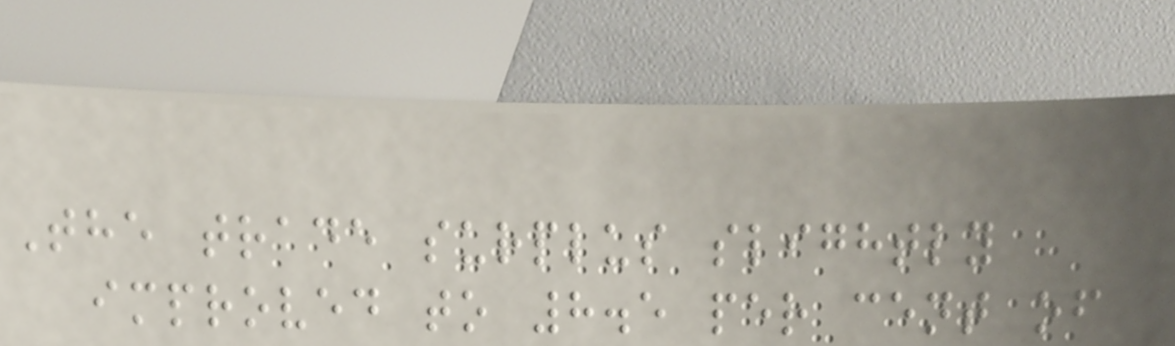The trade surplus slightly
improved to 8.5 per cent of
